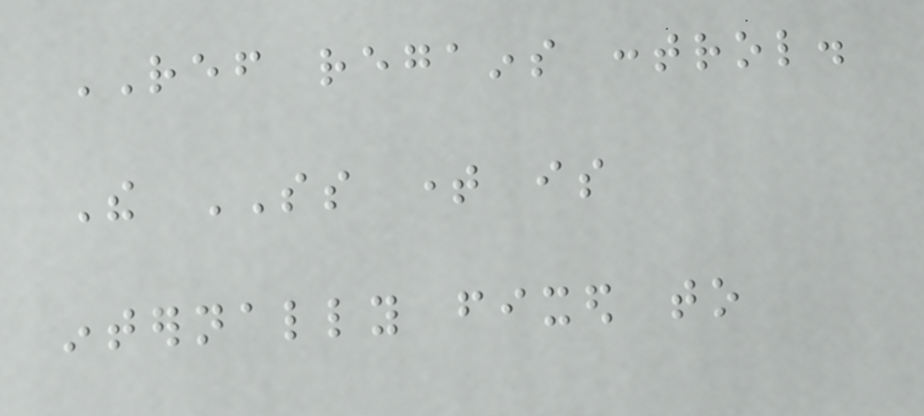REF regains control.
The SS time is
internally fixed to
